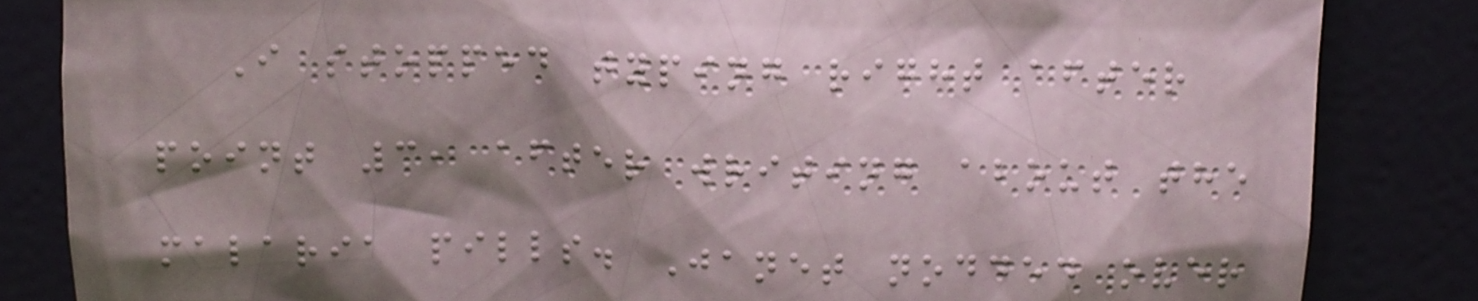I stopped typing right after
point 3, after writing about the
malaria pills. Janet nodded over
